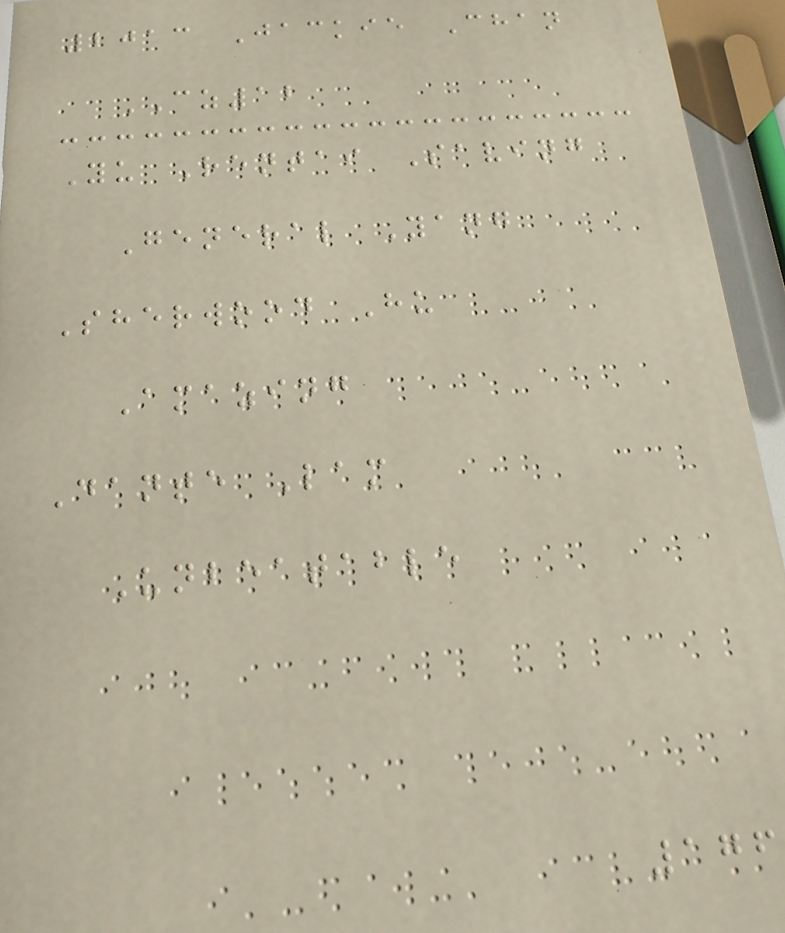2013 Jackie Chan
CZ12
Yu Rentai Saving
General Yang
Sherwood Hu
Amazing
Dante Lam
Unbeatable
176
